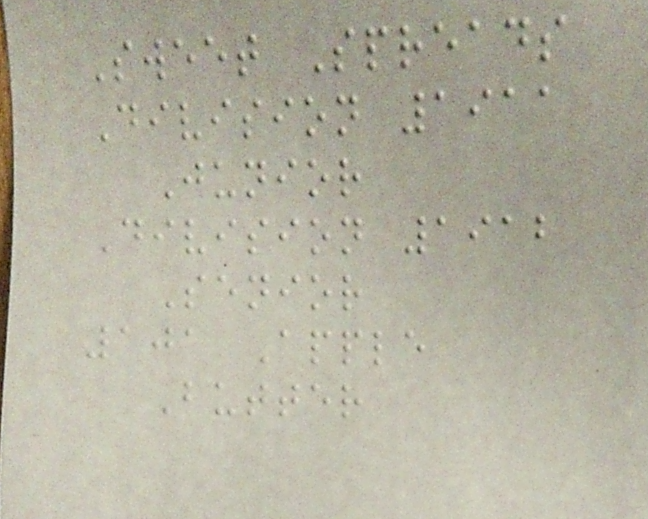Sweet Spreads
Division 1911
Junior
Division 1912
Senior
101 Apple
Butter
